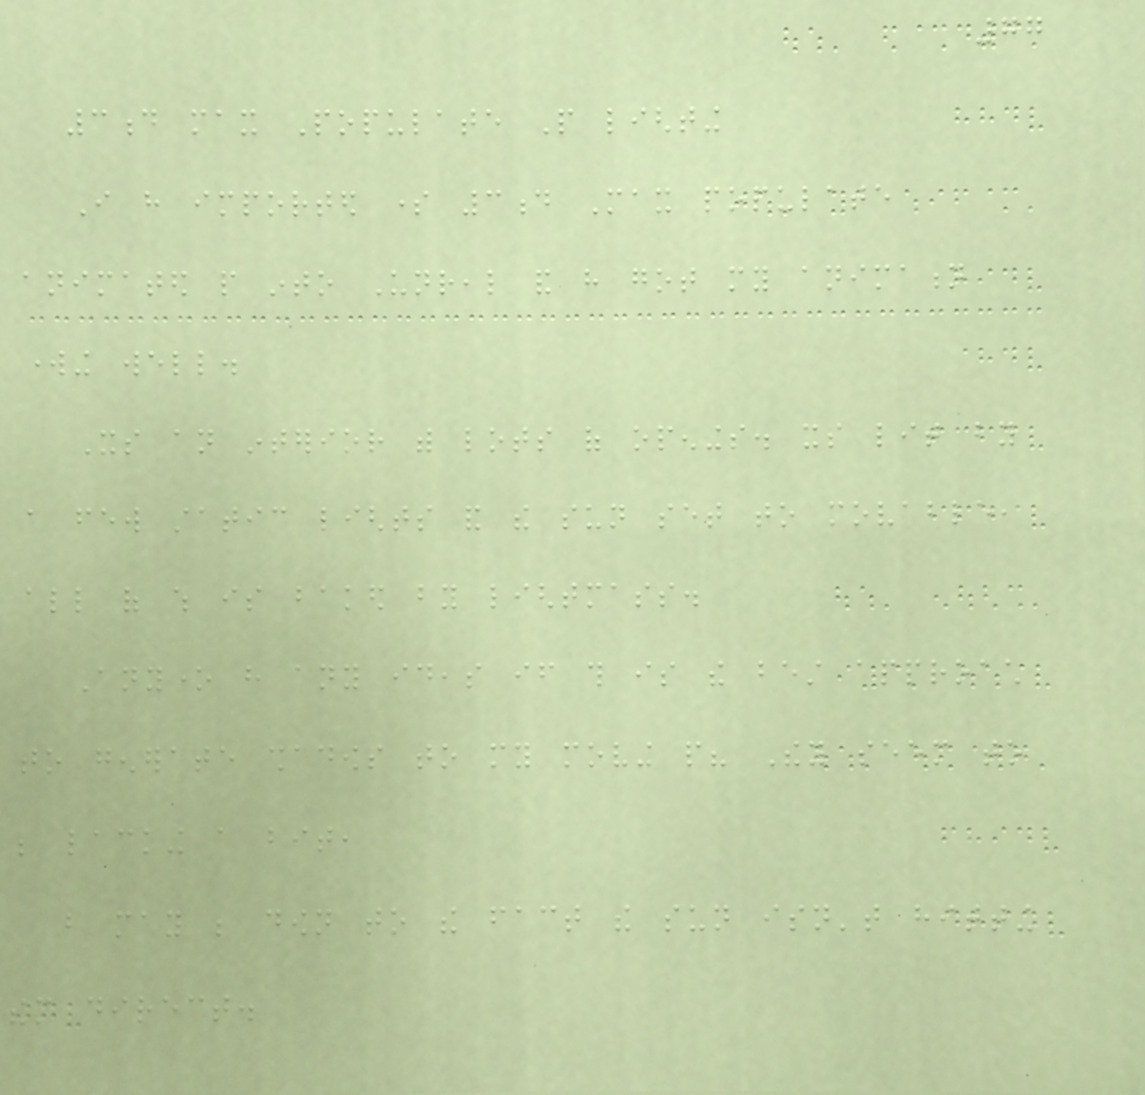77
3d max Populate People lighting
I have imported some 3d Max populate
animated people into Unreal and have got my animation
working well.
Its an interior with lots of openings. its lit by
a few static lights and the sun set to movable,
all of which is baked by lightmass.
Anyone have any ideas if this is the best approach
to generate shadows to my moving people? They seem to
be lacking a bit,
but may be down to the fact the sun isn't hitting
them direct.
